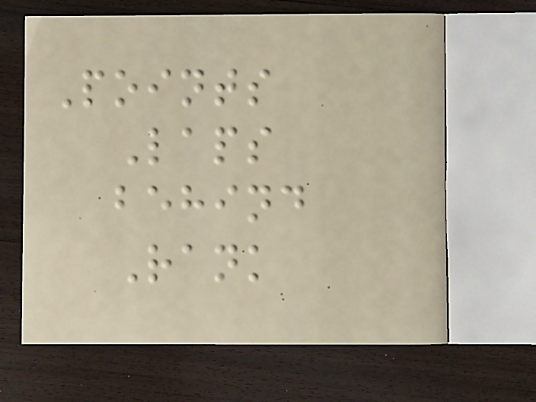Points
Laps
behind
Rank
